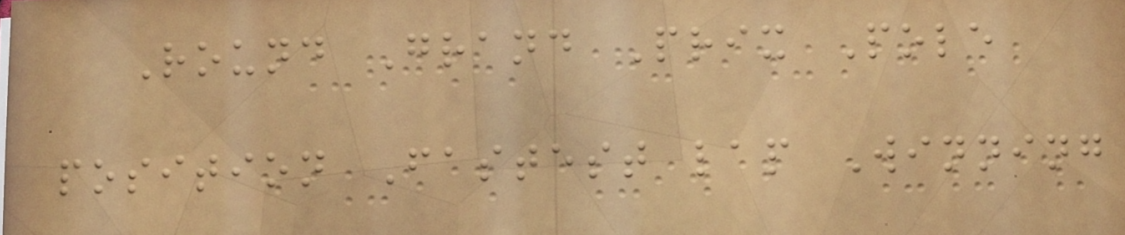Round Grand Prix Pole
position Fastest lap Winning
